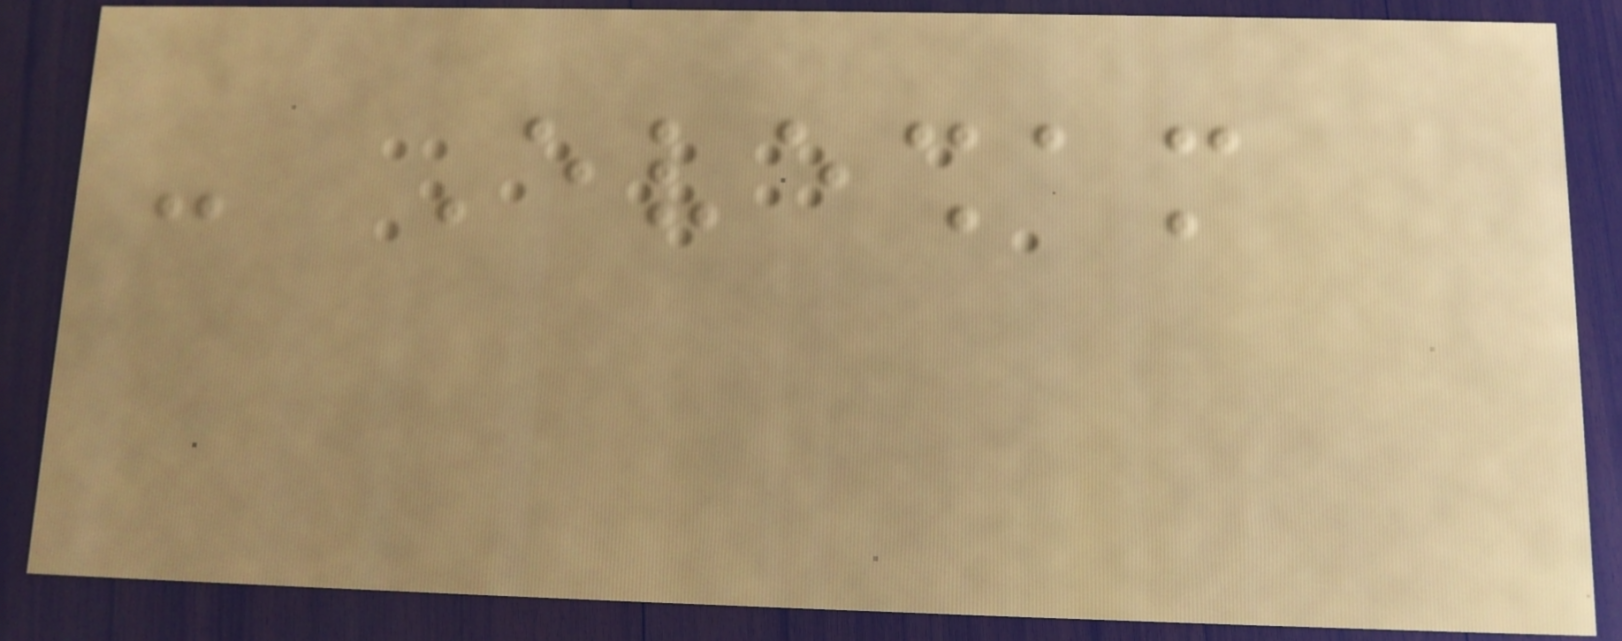- Evesham
